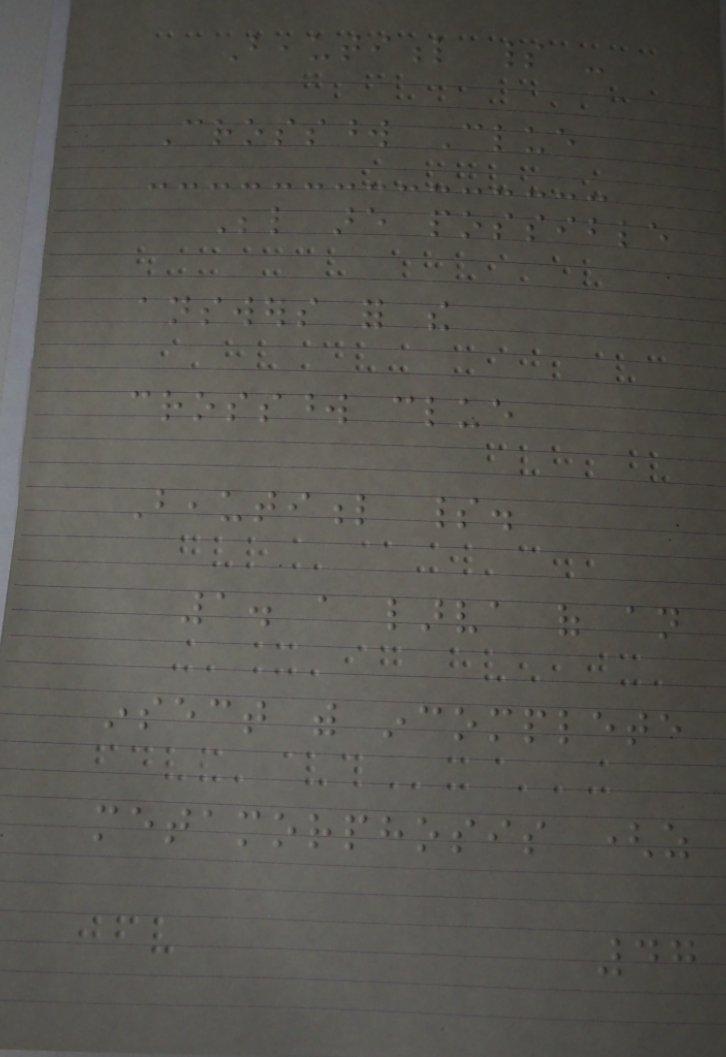Beautiful spirit -
Crossword Clue
Below are possible
answers for the
crossword clue
Beautiful spirit.
1. a larva of an
insect with incomplete
metamorphosis (as
47
